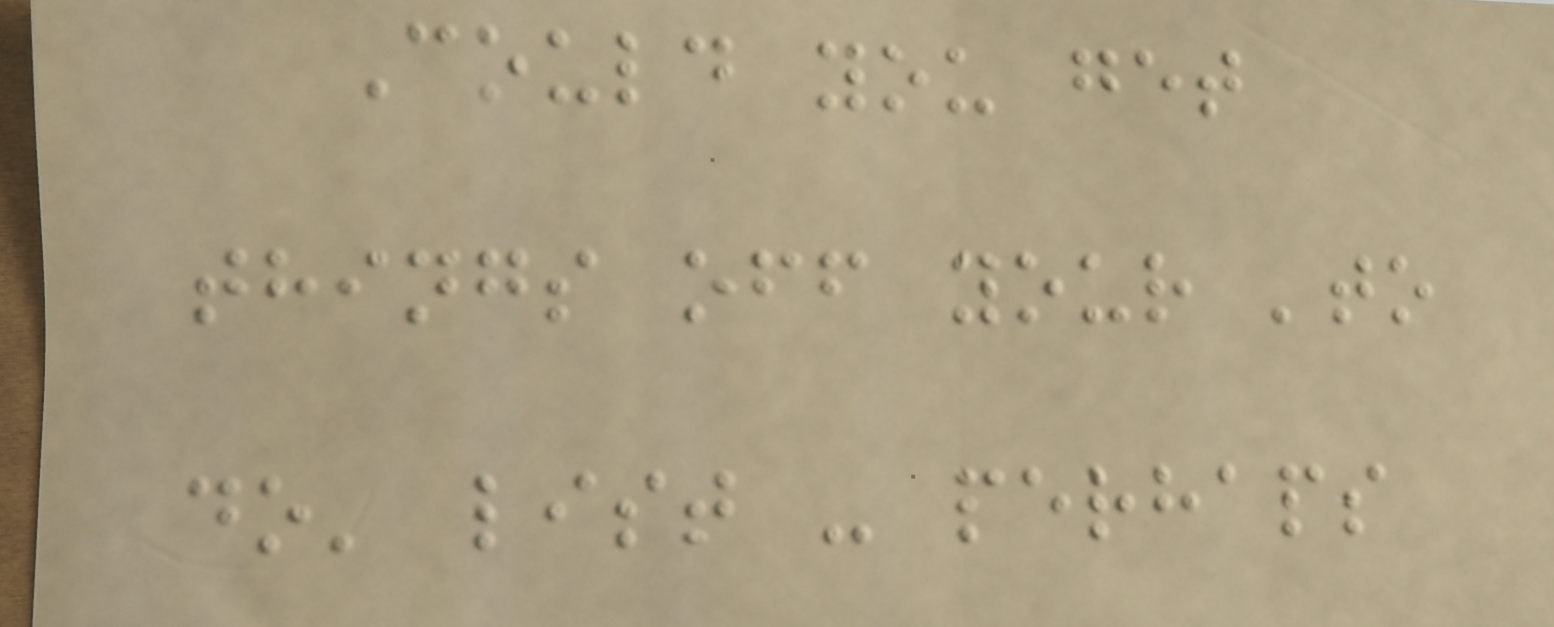Could you get
things off your 'to
do' list - perhaps
